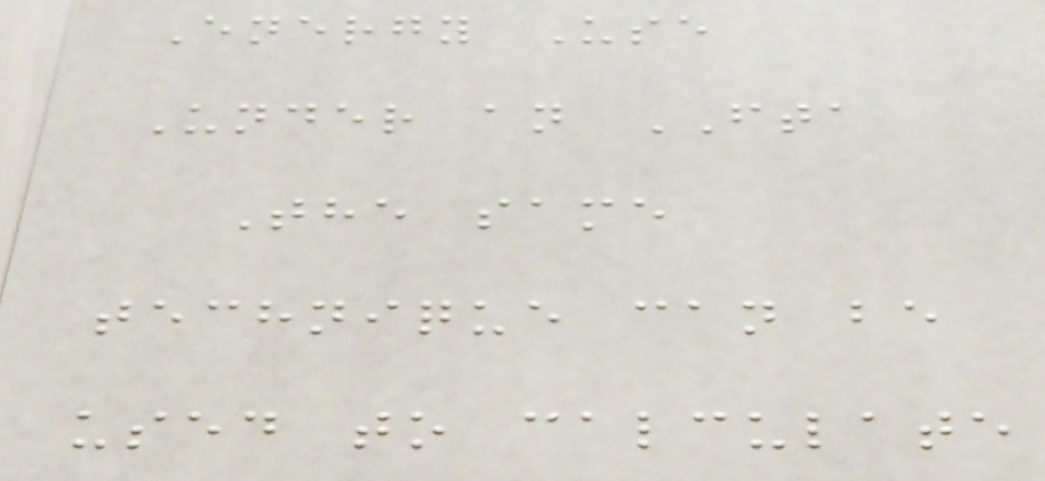Energy Use
Under an FTA
The same
technique can be
used to calculate
